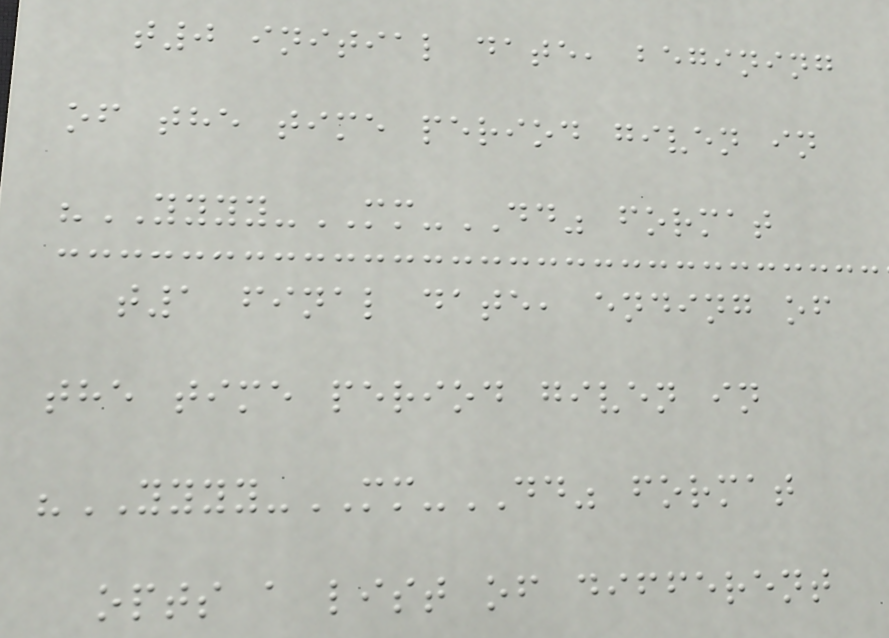t0 initial date, begining
of the time period given in
"YYYY-MM-DD" format
t1 final date, ending of
the time period given in
"YYYY-MM-DD" format
opts a list of different
